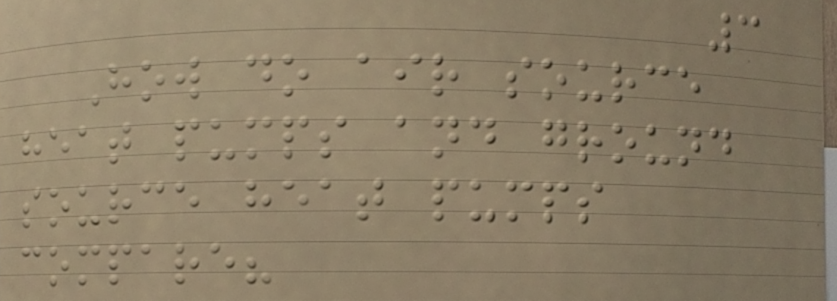3
How do air source
heat pumps and ground
source heat pumps
compare?
